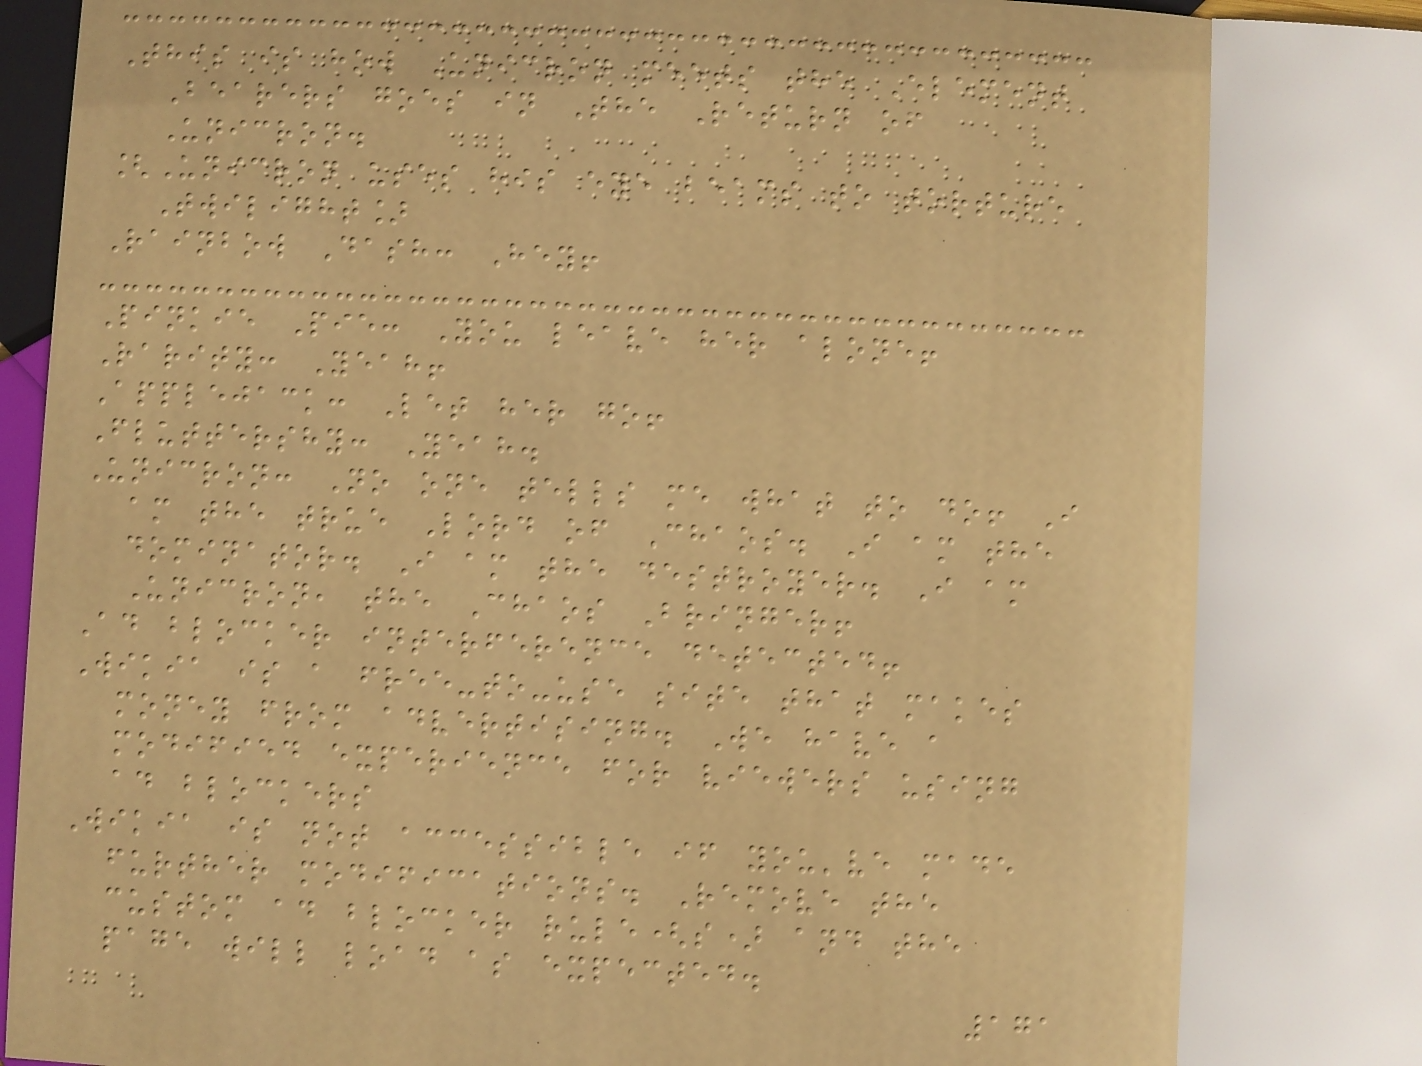This is how Unicron meets the Element
Bearers goes in The Return of
Unicron.
[Unicron uses his eye beams to torture
Twilight]
Rainbow Dash: Hey!
Pinkie Pie: You leave her alone!
Rarity: Yeah!
Applejack: Let her go!
Fluttershy: Yeah.
Unicron: No one tells me what to do! I
am the true Lord of Chaos. I am the
dominator. I am the destroyer. I am
Unicron, the Chaos Bringer!
Ad blocker interference detected!
Wikia is a free-to-use site that makes
money from advertising. We have a
modified experience for viewers using
ad blockers
Wikia is not accessible if you've made
further modifications. Remove the
custom ad blocker rule(s) and the
page will load as expected.
171
